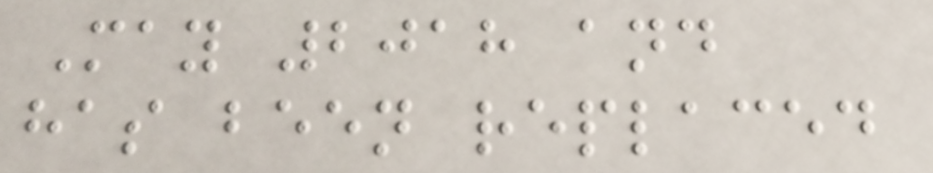May 2018 and
has been replaced
